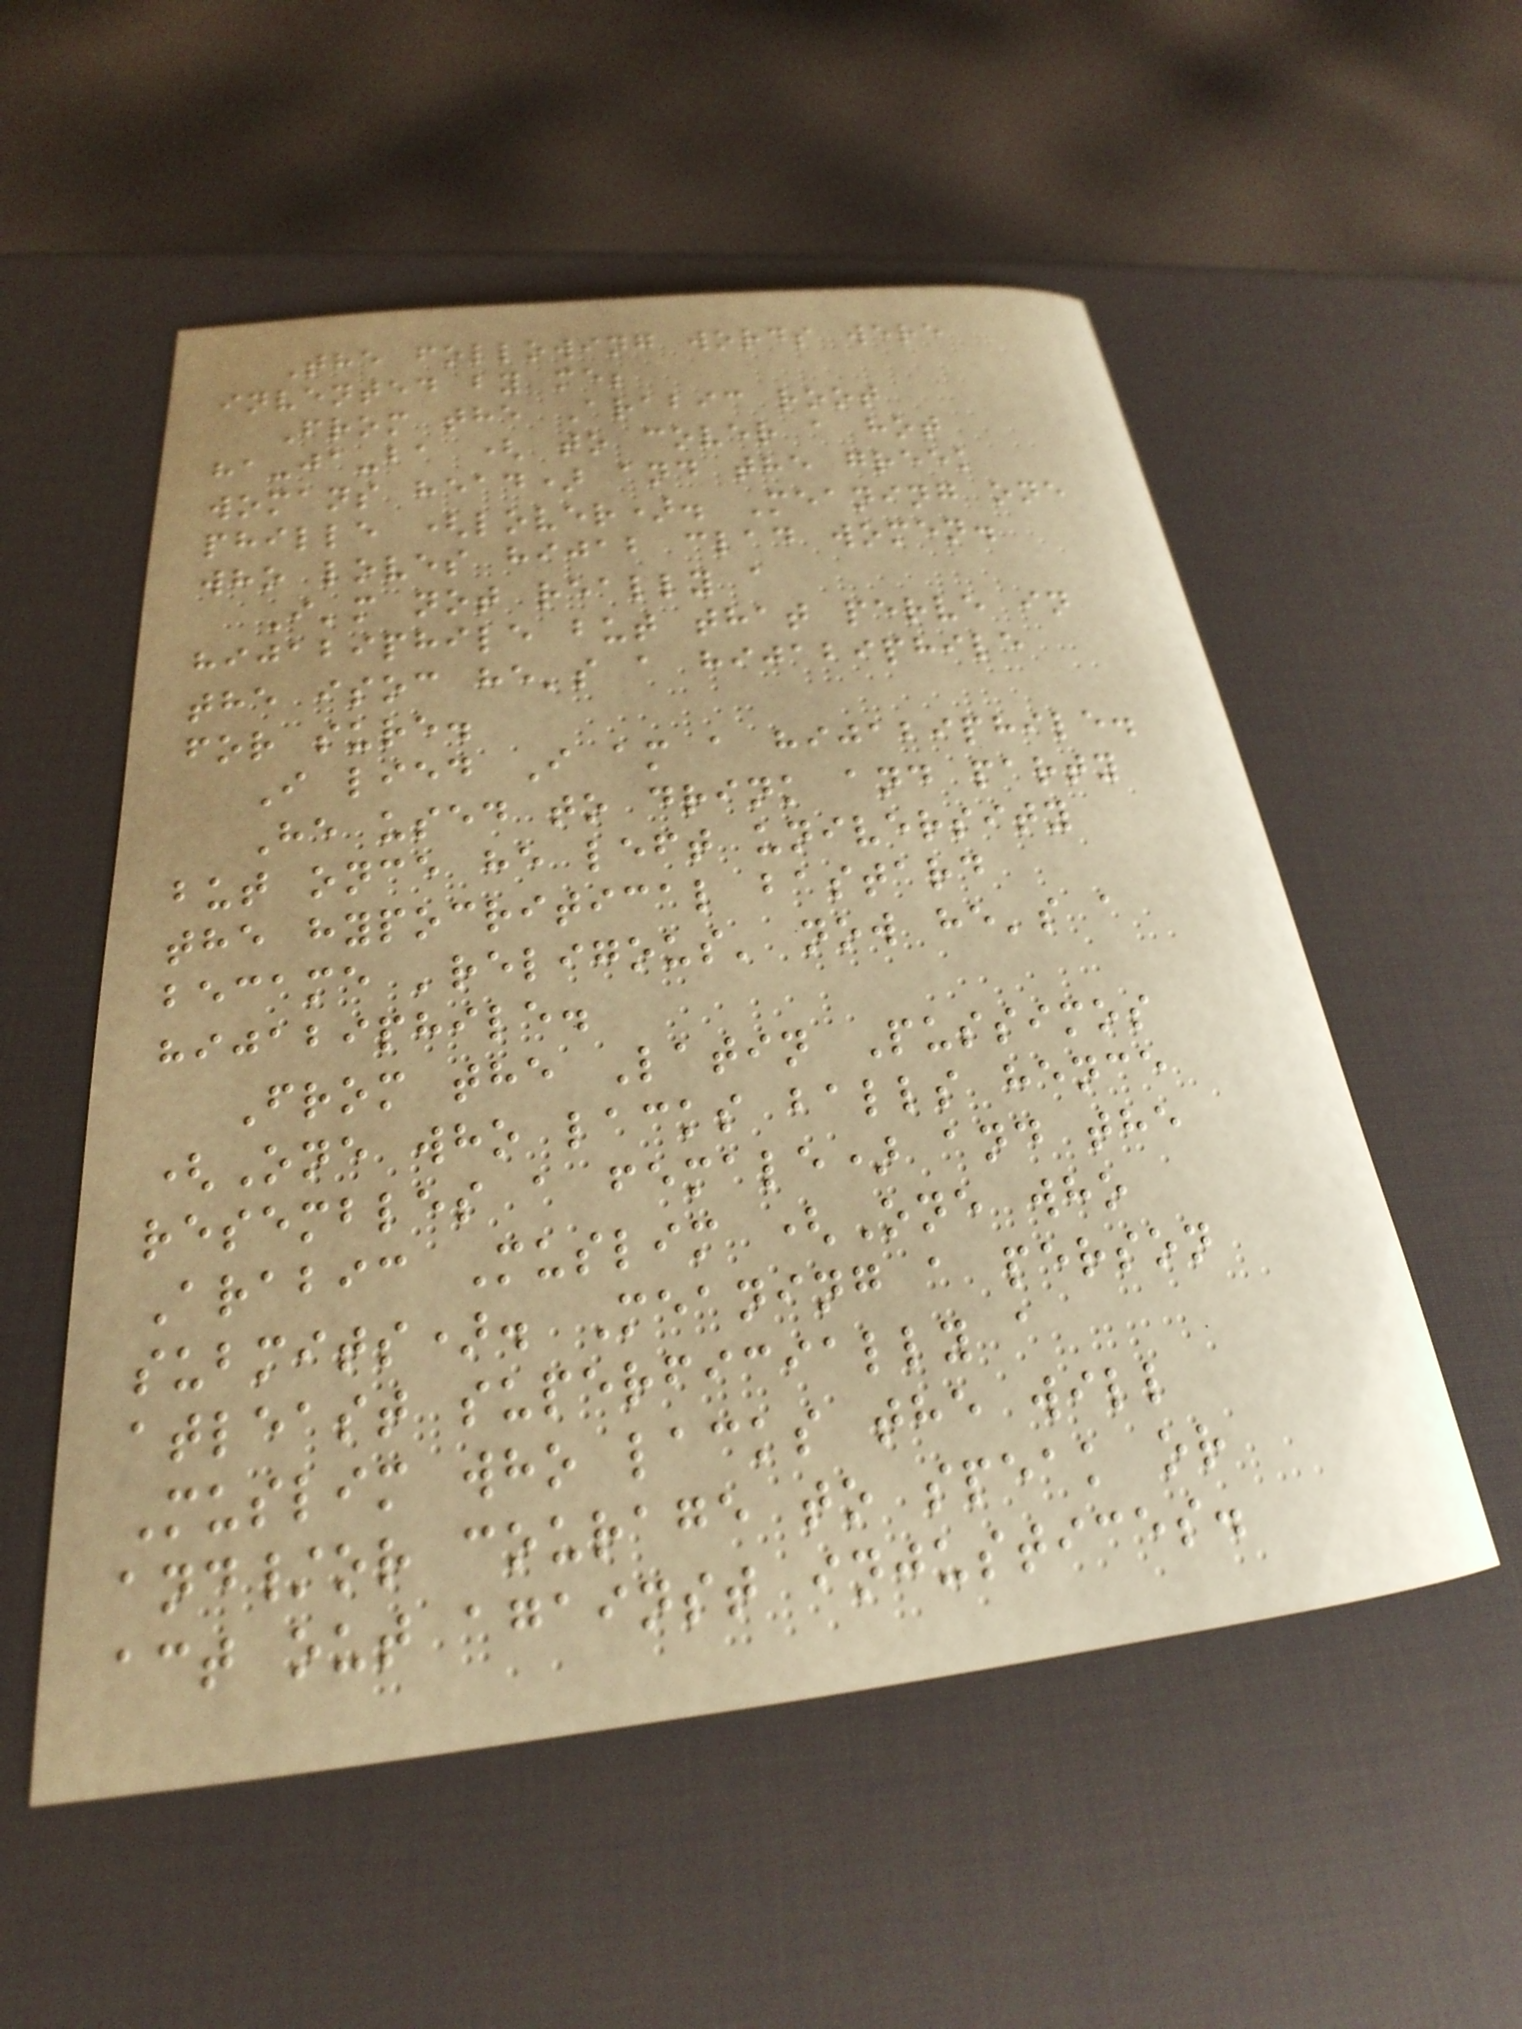The following words were
invented by me;
From the Arabic root
ha-ja-ba ( to cover a hot
womans head) and the greek
phille (lover). Meaning one
who loves hijab clad women.
I'm not really a
hijabiphile but that perve in
the isoc he's a hijabiphile
for sure.
I lied I am a hijabiphile.
He used to drink and party
but once he left university
the hypocritical bastard
became 'religous' now he's a
hijabiphile.
From the Latin Pussimos
(One who lacks balls hence
resembles a female) and the
Arabic Muslim (One who
submits). Meaning a person
atleast superficially a
Muslim who lacks the will
and/or courage to speak or
act out against injustices.
